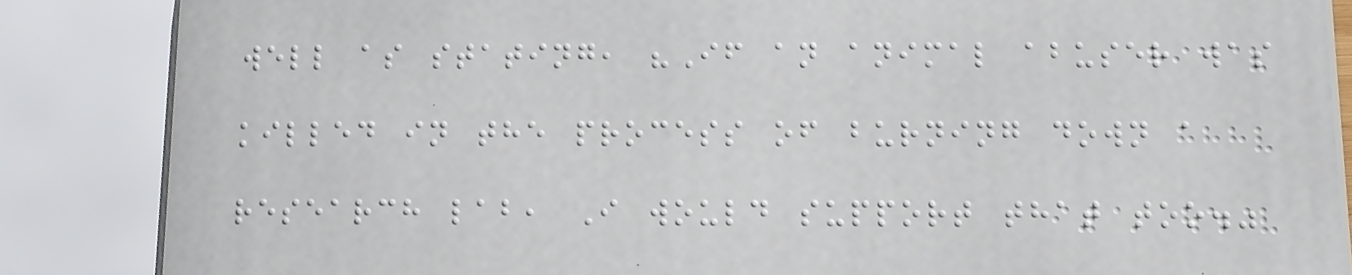well as stating, "If an animal abuser was
killed in the process of burning down a
research lab, I would support that too."
